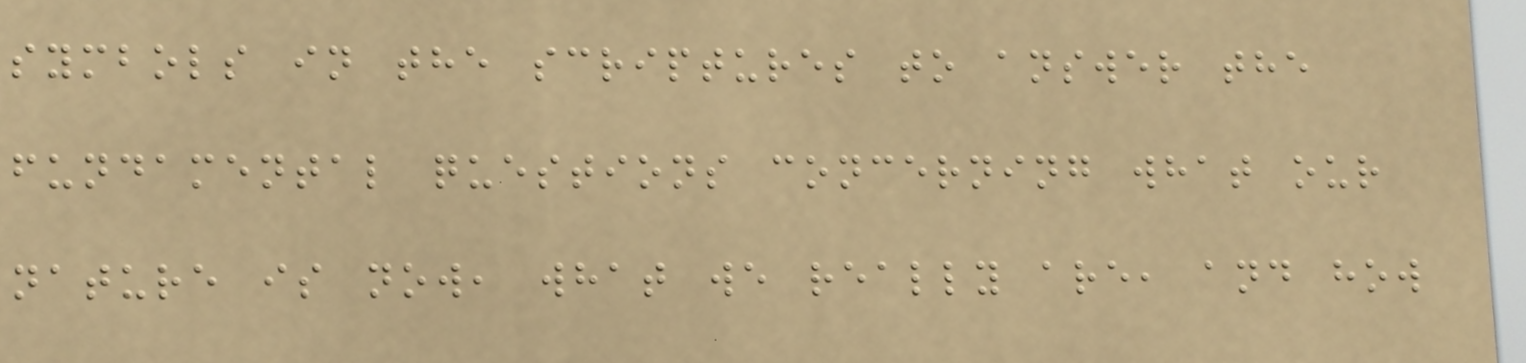symbols in the scriptures to answer the
fundamental questions concerning what our
nature is now, what we really are, and how
